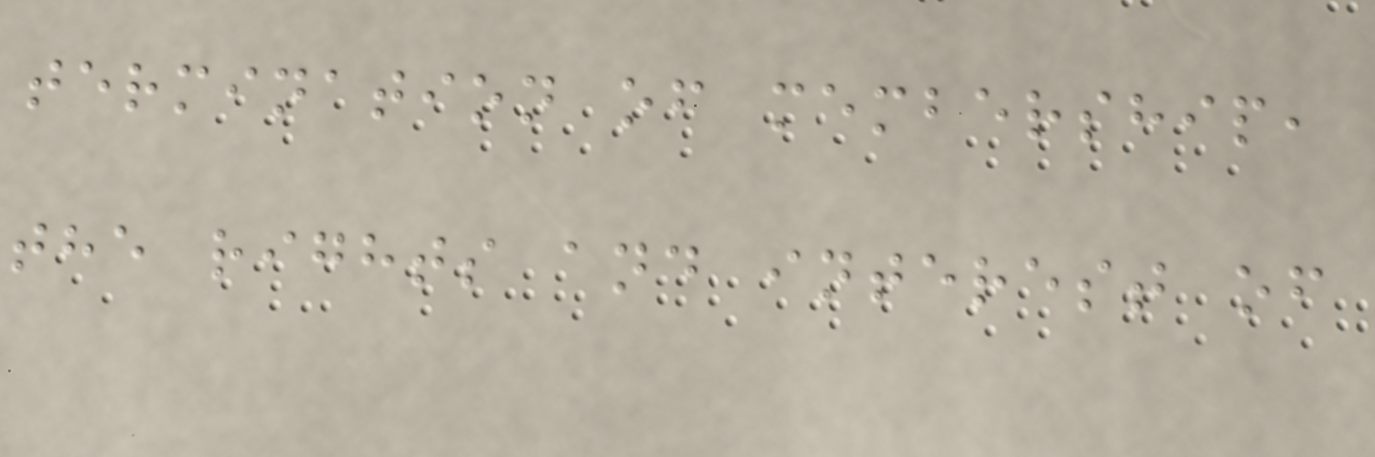termination of membership,
the rights and interest of
